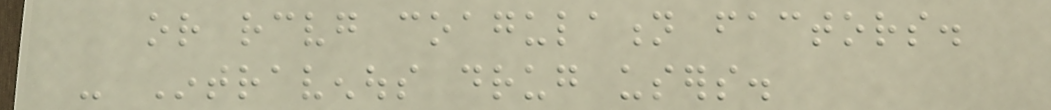or receiving coagulation factors.
- Intravenous drug users.
